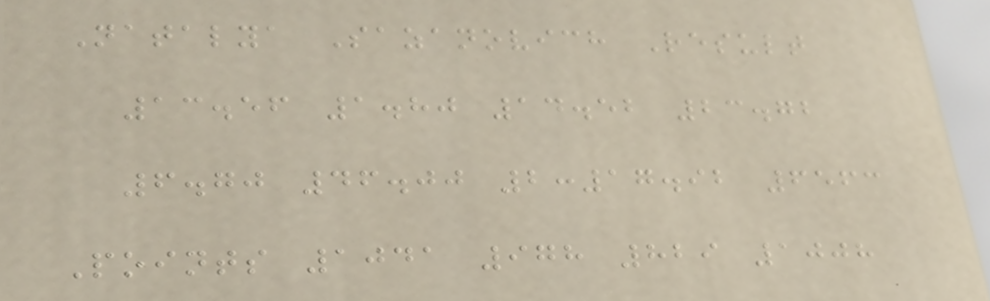Natalya Sazanovich Result
13.56 1.80 14.52 23.72
6.70 46.00 2:17.92 6563
Points 1041 978 829 1008
